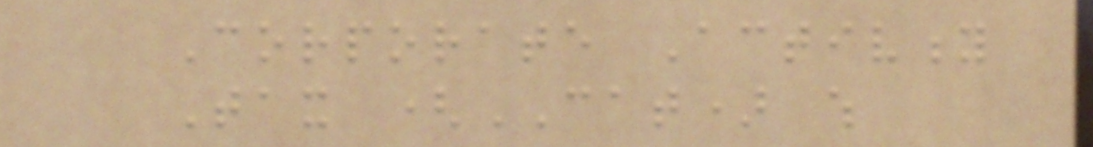Corporate Activity
Tax (CAT) which
